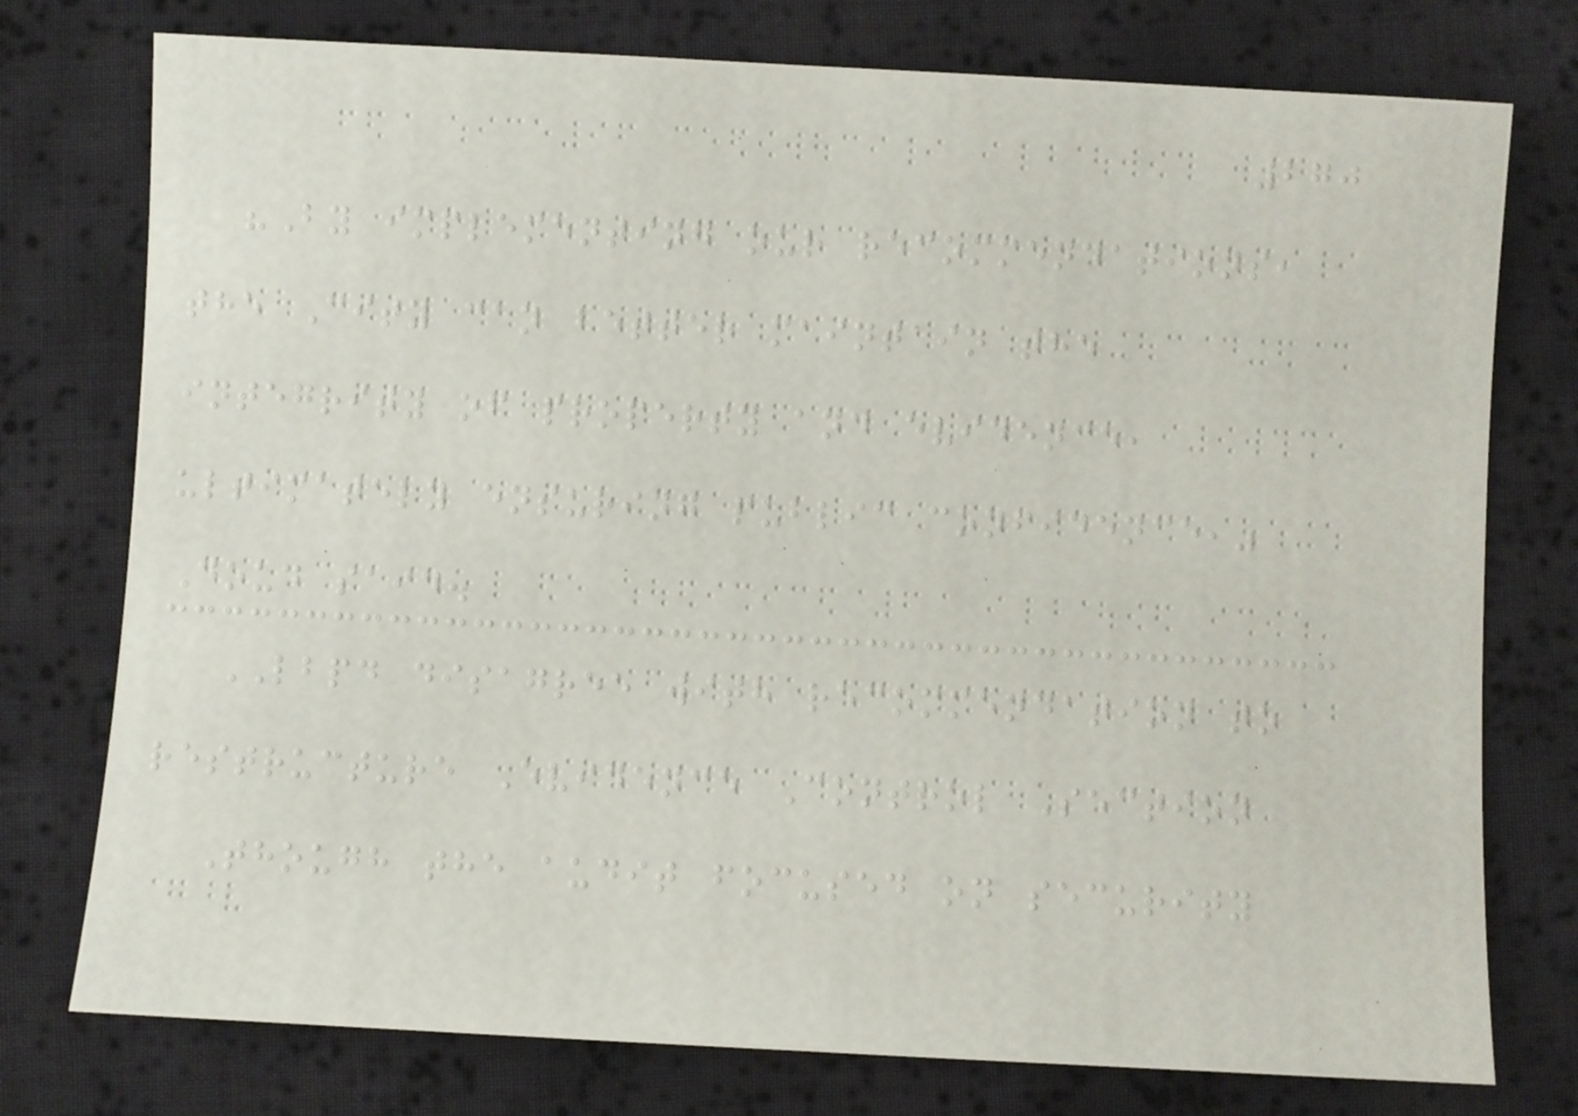270
"By implementing our recommendations,
the City can better maintain the
integrity of property and evidence,
ultimately ensuring public confidence,"
Doud said.
LBPD disagree with recommendation to
restructure Evidence Control Section
Though the audit focused on security
